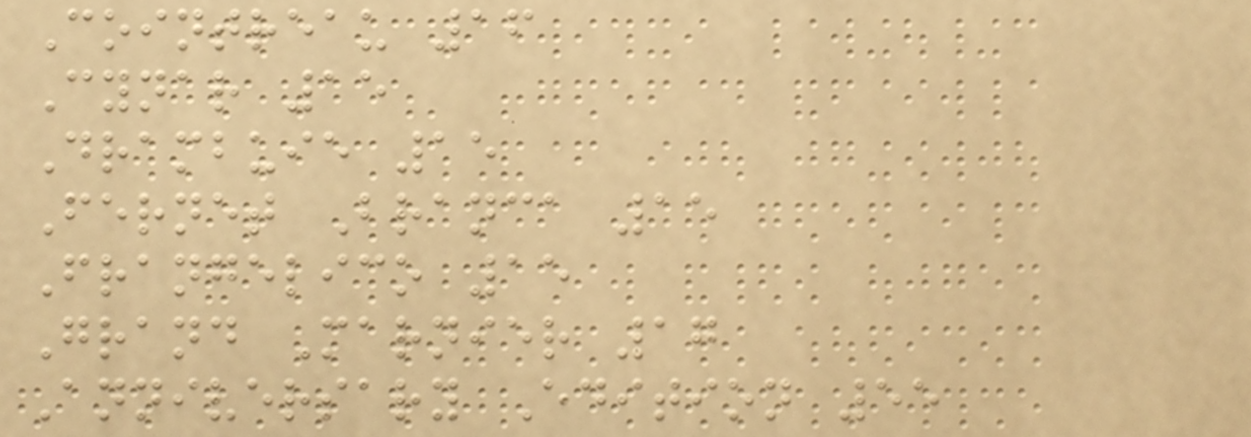Cointreau 16
Cynar 15
Drambuie 15
Fernet Branca 15
Frangelico 15
Grand Marnier 17
Anniversary Edition 55
